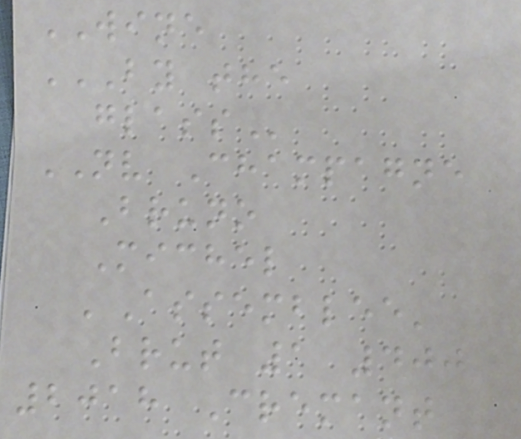WINE
BY THE
GLASS
NV Champagne
Bruno
Michel
'Assemblee'
Brut 1 400
2018 Cremant
